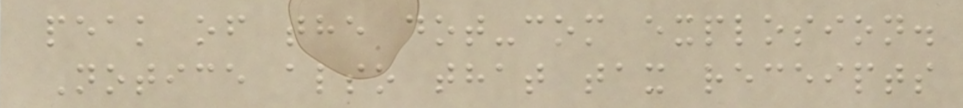peak of the dot-com explosion.
Notice also that tax receipts
